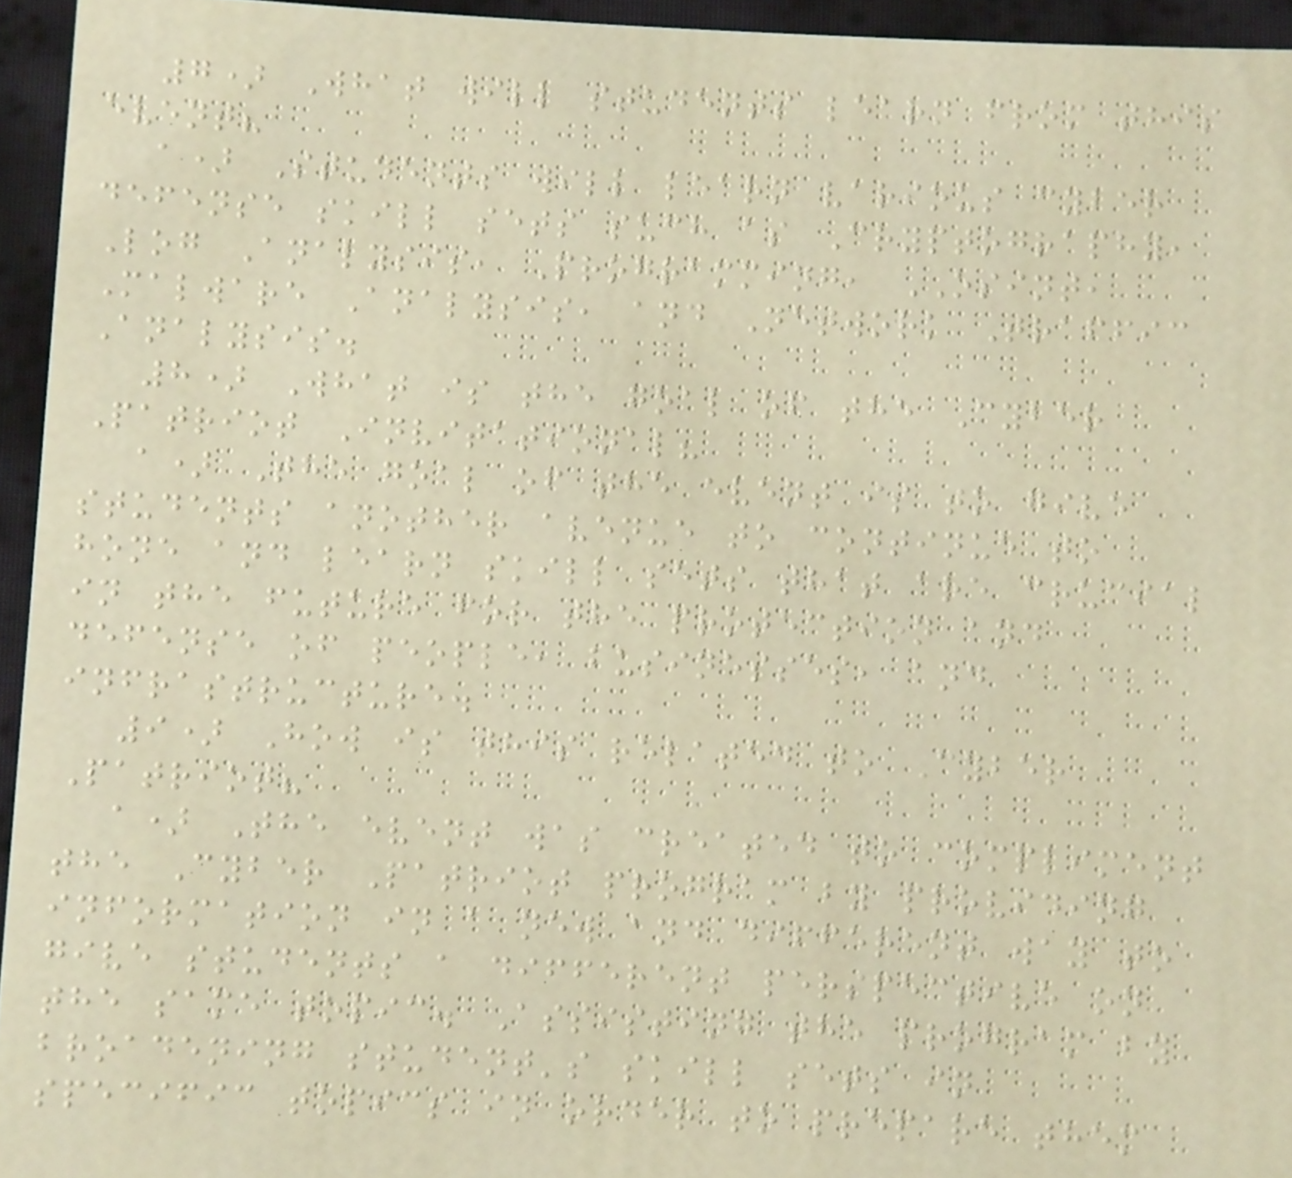7) What will students learn from this
event?
a) Students will learn various cyber
defense skill sets such as Cryptography,
Log Analysis, Programming, OSINT,
Malware Analysis, and Network Traffic
Analysis.
8) What is the goal of the Cyber
Patriot Invitational?
a) The goal of the event is to give
students another avenue to continue to
hone and learn skill sets that are crucial
in the future for the protection and
defense of people, businesses, and
infrastructure.
9) How is this related to Cyber
Patriot?
a) The event was created to compliment
the Cyber Patriot program by providing
information in a new and different way to
give students a different perspective on
the same topic. Assisting the program by
broadening student's skill sets in
specific topics in order to prepare them
